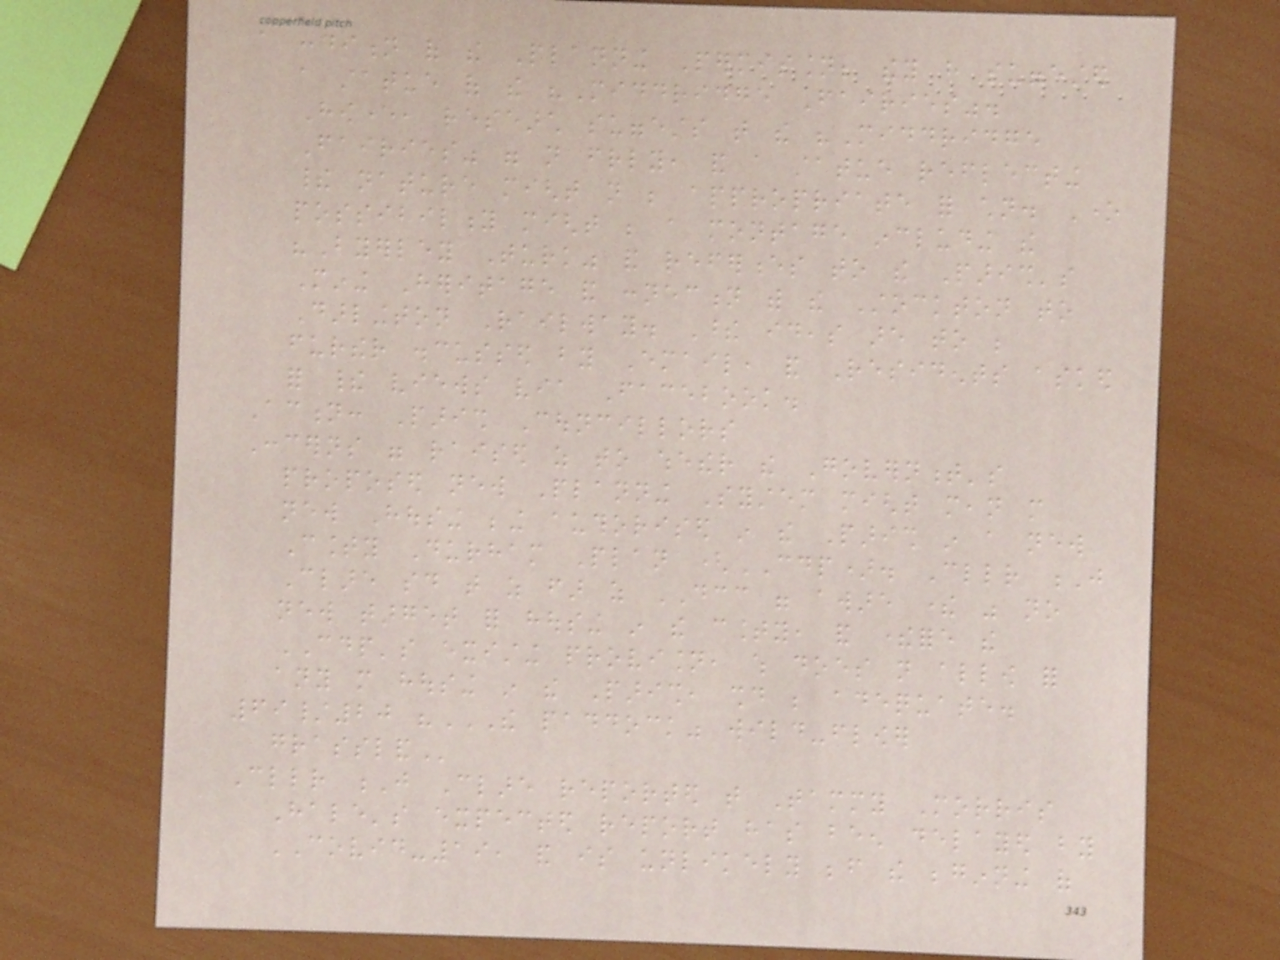a condition of the Planning Permission; they have suggested
a statue of the "Middridge Fairies".
However, research suggests that the "Middridge
Fairies" were not friendly, and a statue reflecting
their nature might not be appropriate for children. One
possibility might be a montage including the
"Byerley Turk" and references to the Parish's
Mining Heritage and connection with the Stockton to
Darlington Railway. These ideas are to be
further discussed by Email, and Residents asked
for their views via Facebook.
Action: Parish Councillors
Concerns were raised as to whether the Government's
proposed new Planning System might mean more
new Housing being authorised in the Parish in a new
County Durham Plan (CDP). Cllr J
Clare said that as far as DCC were aware there was no
new target for housing in the county, and therefore the
CDP's existing provision, which does not allow for
any more housing in the Parish, should be adequate.
69/20 "THE PADDOCK" WILD-FLOWER
GRASSLAND
Cllr J Clare reported that Tammy Morris
Hale's expected report has been delayed by
COVID-19, and is unlikely before the beginning of
